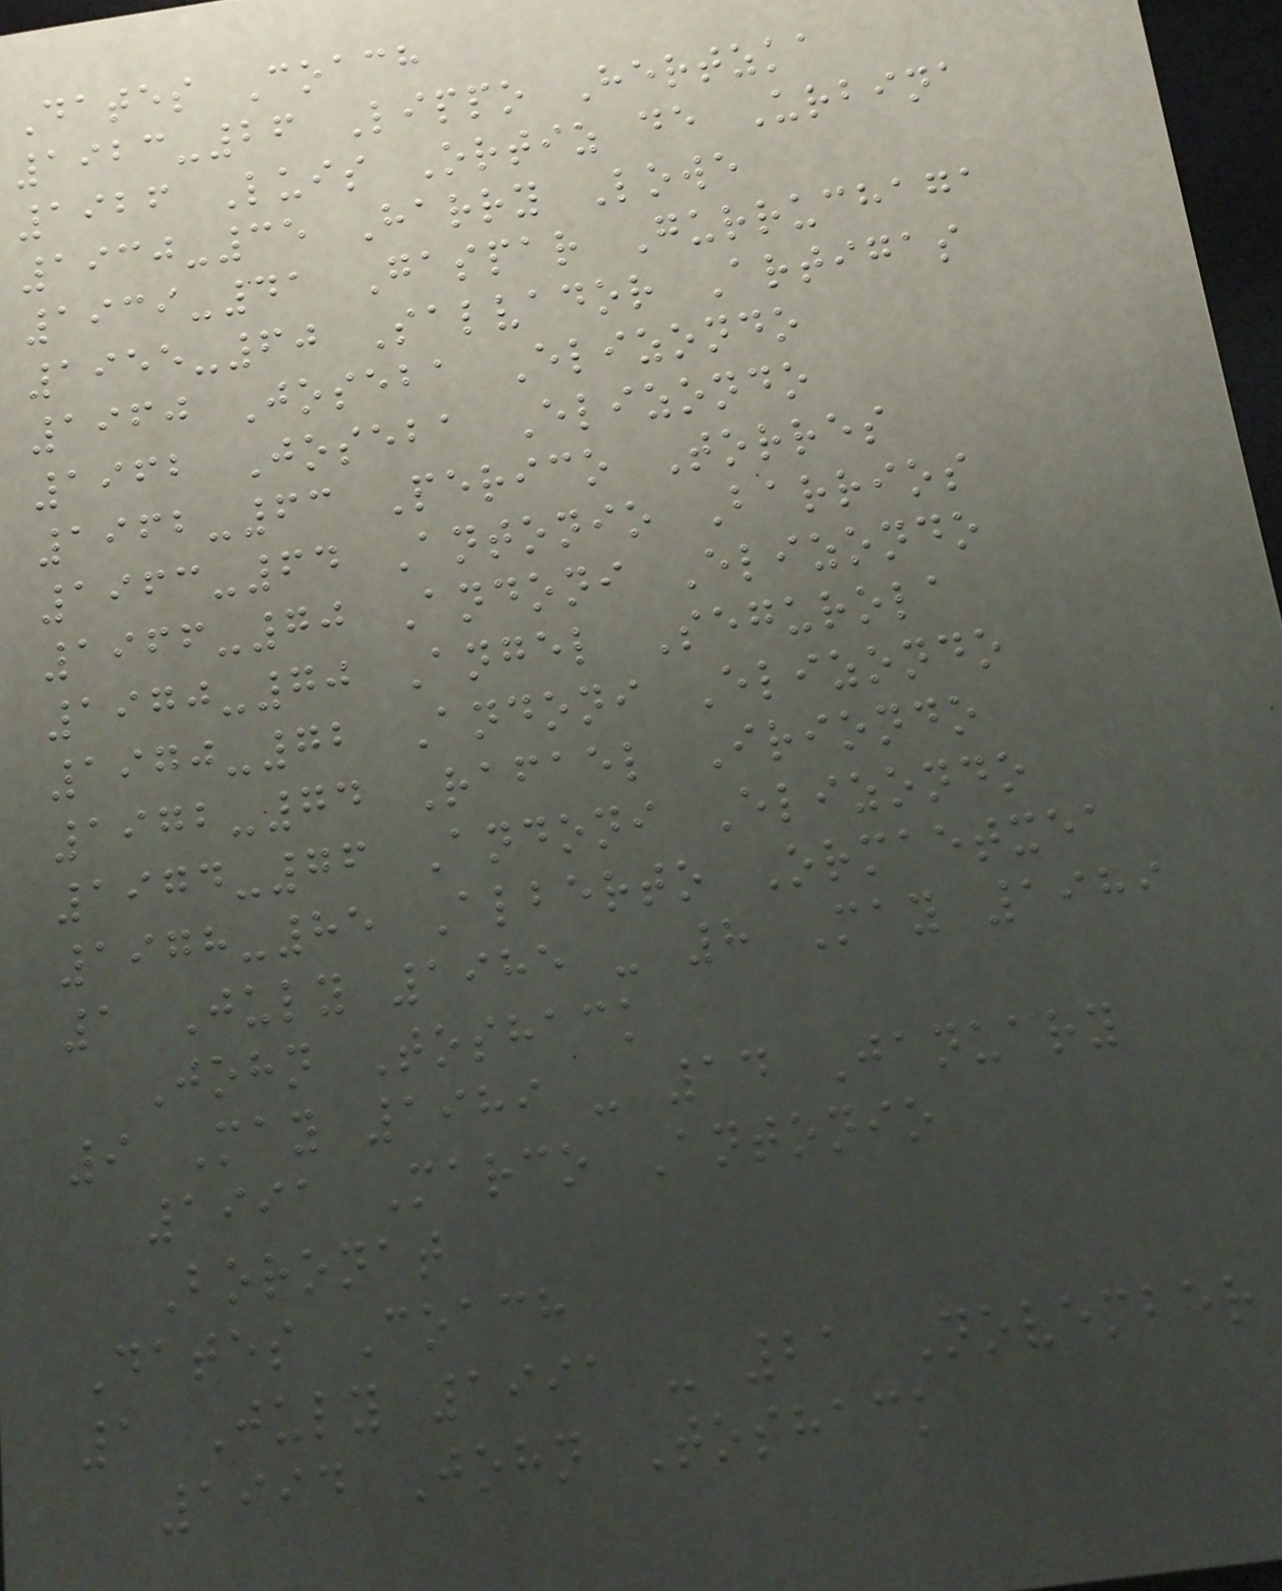Dates Coach
1923-26 Lippo Hertzka
1926 Luis Ortiz de Urbina
1930-35 Harry Lowe
1939-41 Gaspar Gurruchaga
1955-60 Salvador Artigas
1960 Joseba Elizondo
1962 Joseba Elizondo
1962-63 Perico Torres
1963-64 Antonio Barrios
1966-70 Andoni Elizondo
1970-70 Angel Segurola
1970-72 Andoni Elizondo
1972-74 Rafael Iriondo
1974-76 Andoni Elizondo
1978-85 Alberto Ormaetxea
1 July 1985 - 8 May 1989
John Toshack
9 May 1989 - 14 January
1991 Marco Antonio
Boronat
Dates Coach
1 July 1991 - 21 November
1994 John Toshack
